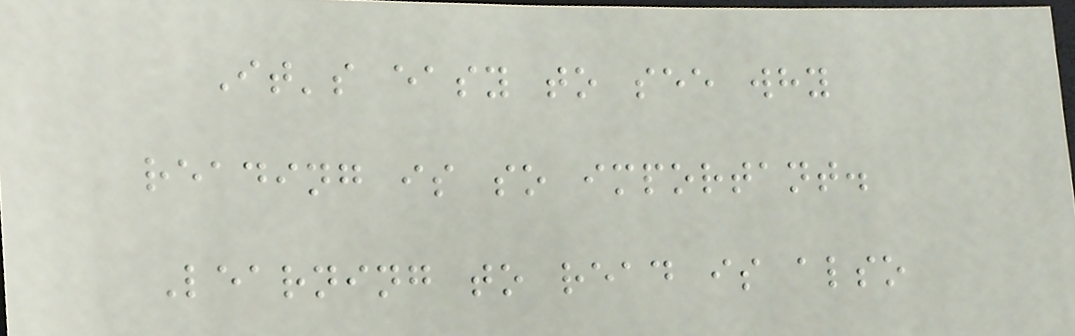It's easy to see why
reading is so important.
Learning to read is also
